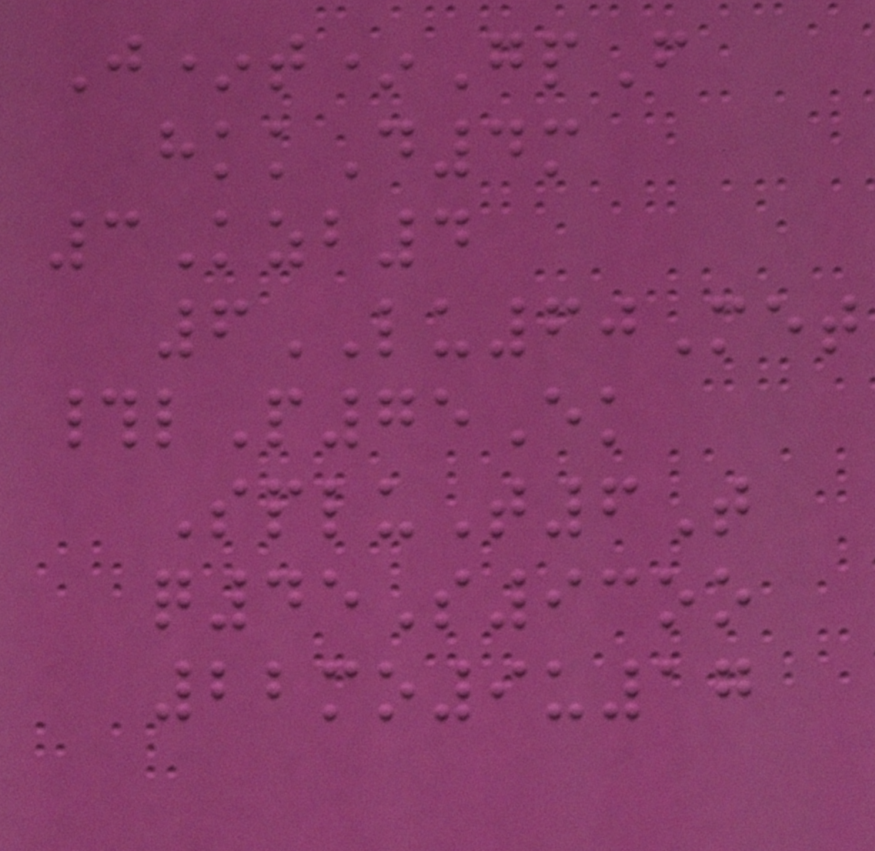J*t*GpF
hkkD4m
3Kzb4
6LU60Met
#lP75Ek
SpluT6T
q45S93oo
22mo9u17
